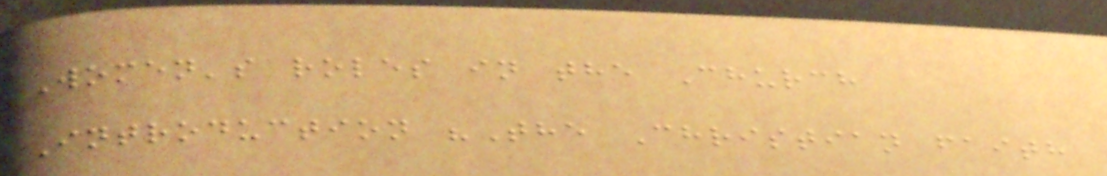Women's roles in the Church
Introduction "The Christian faith
